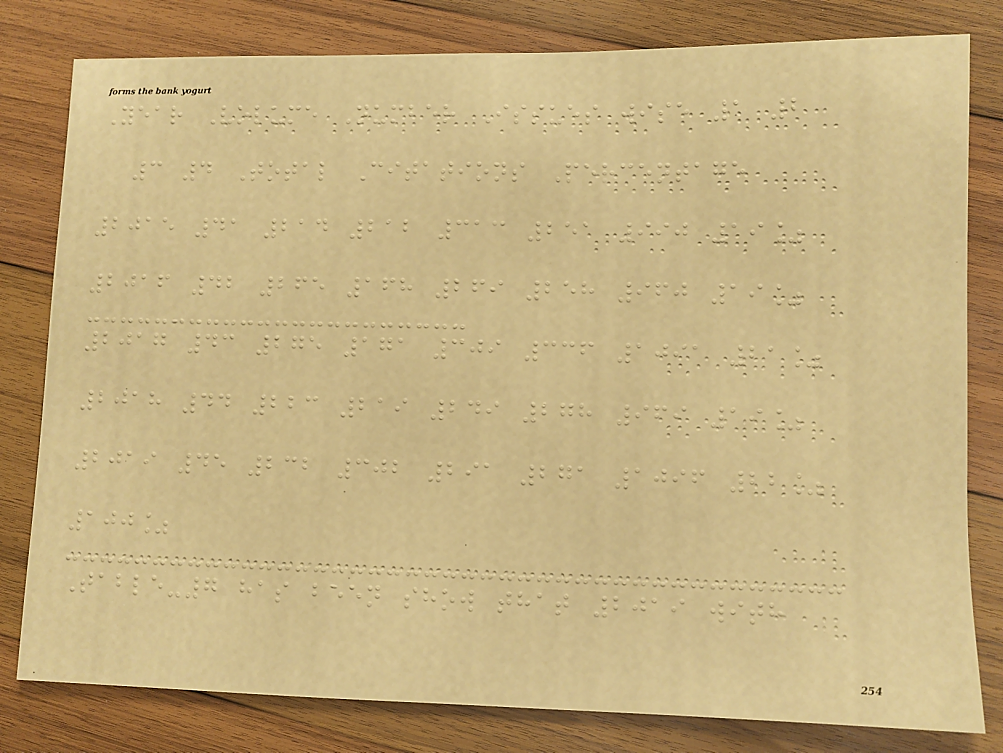Year Volume Number Issues wise 1 2
3 4 Total Citations Percentage
2015 41 214 212 313 251 990 19%
2016 42 265 168 269 258 960 19%
2017 43 275 171 309 336 1091 21%
2018 44 223 219 249 278 969 19%
2019 45 232 302 291 271 1096 22%
100%
Table-7 has been show that 2019 with
